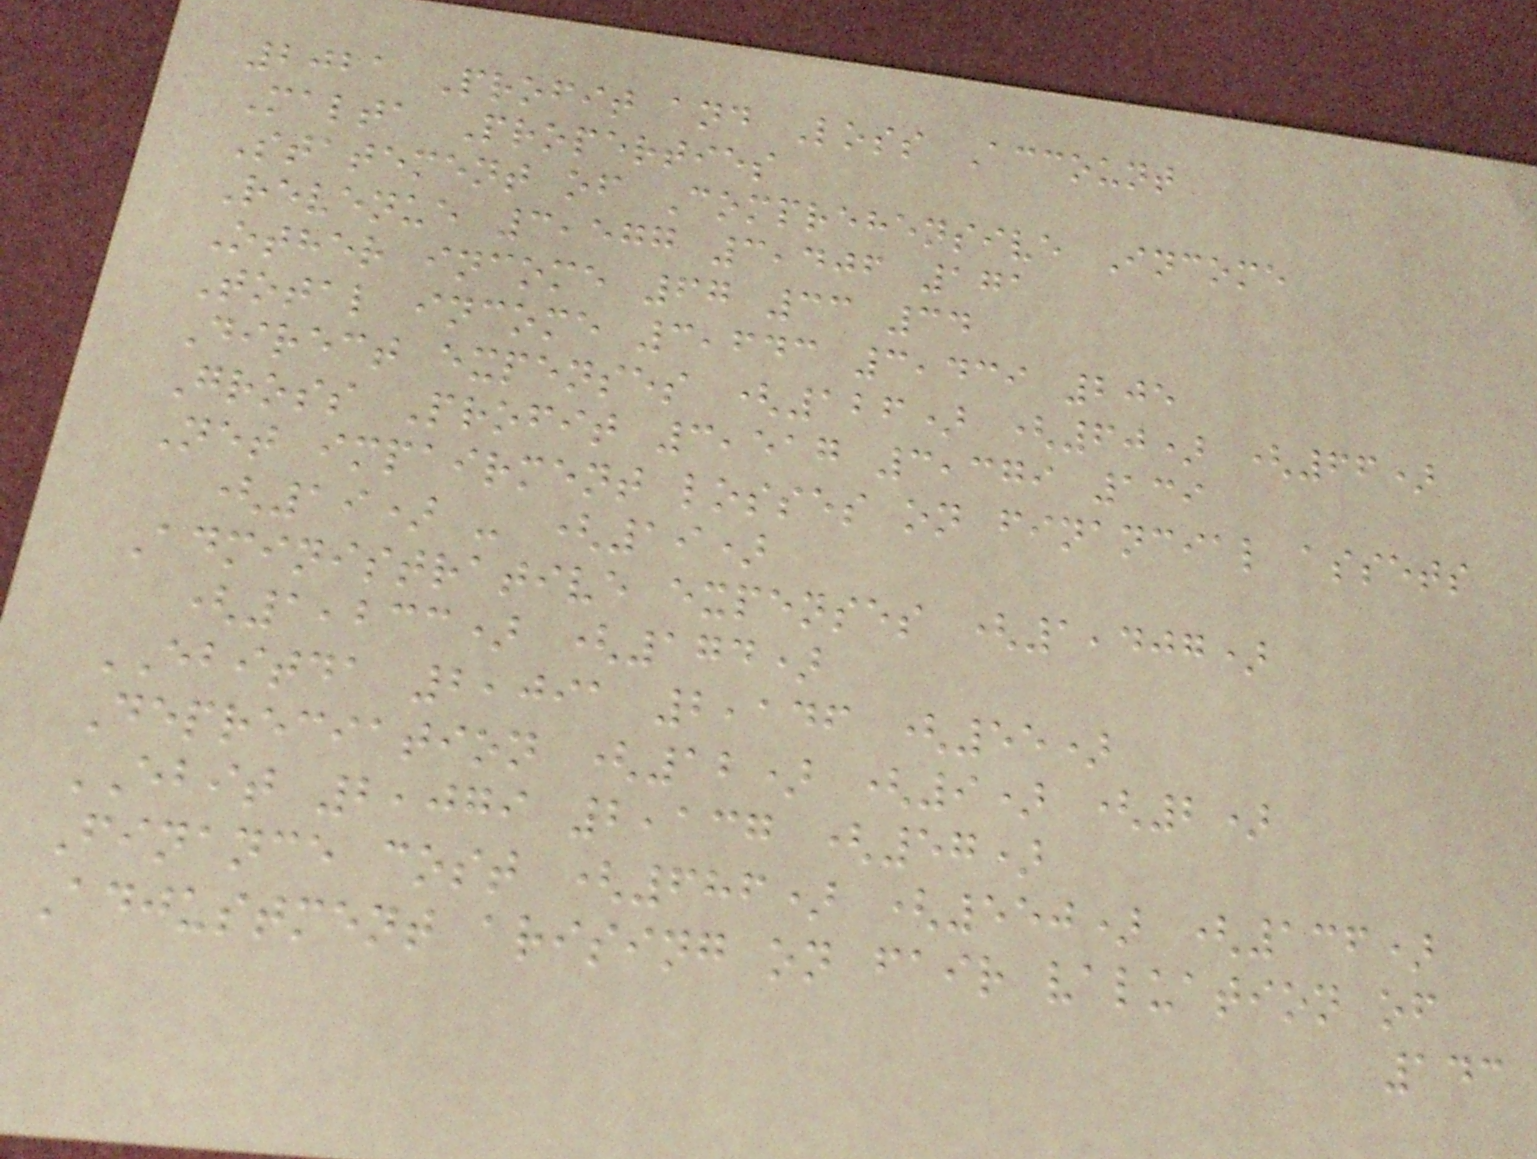2021 Profit and Loss Account
Malta Properties
Statement of Comprehensive Income
Revenue 3,577 3,406 171
Other income 67 33 34
Total income 3,643 3,439 205
Direct expenses (126) (60) (66)
Gross Profit 3,517 3,379 139
Net impairment losses on financial assets
(19) - (19)
Administrative expenses (1,407)
(1,233) (174)
EBITDA 2,091 2,146 (55)
Depreciation (12) (9) (2)
EBIT 2,079 2,137 (57)
Finance cost (686) (550) (136)
Adjustment arising on fair valuation of
143
